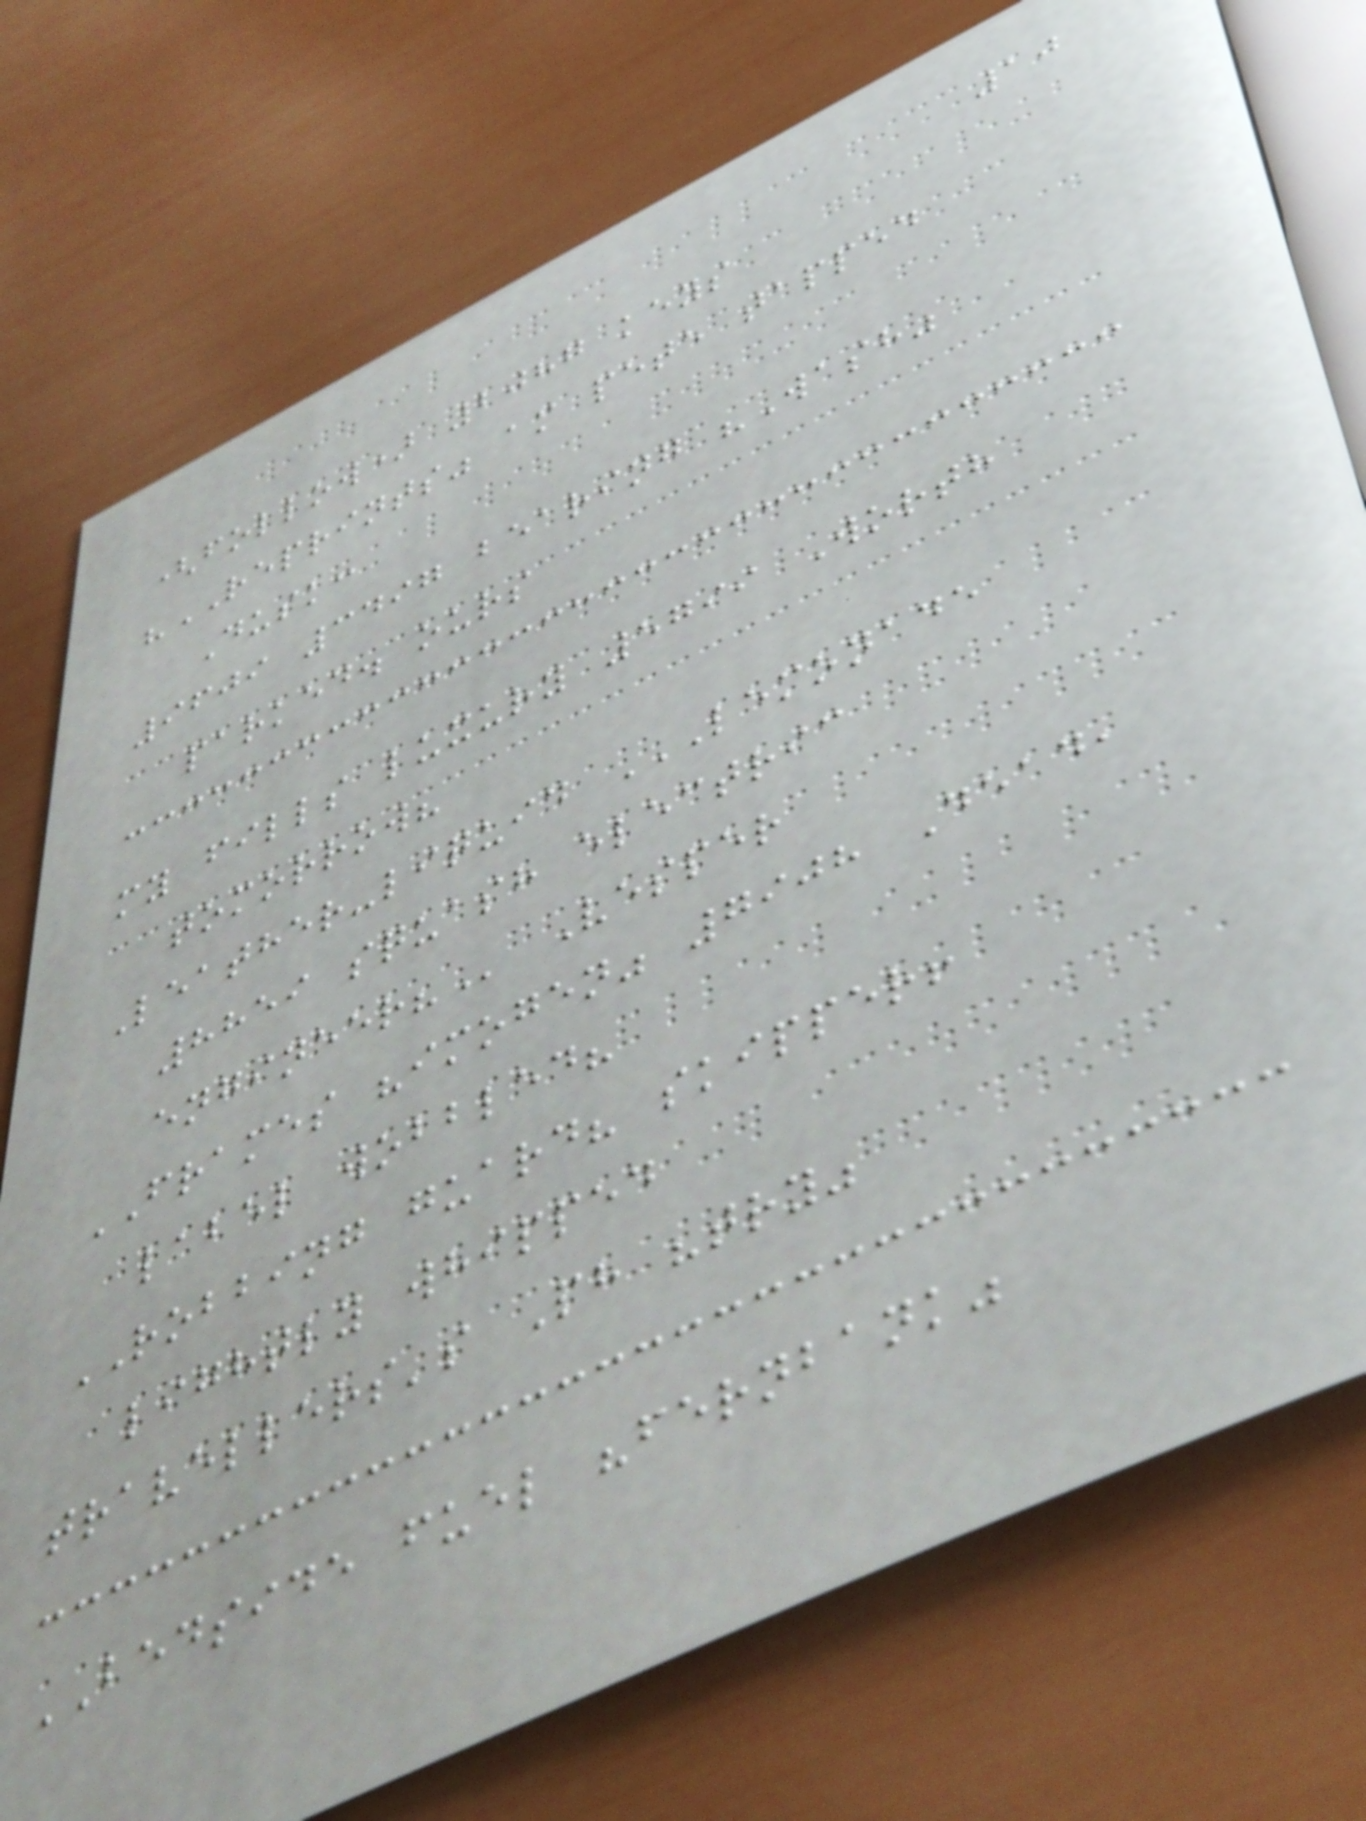10
(follow) 2087 keys
"REPRINTS" am pete tapped
Dusk:
9609 3497 bearing "Wash"
parked. ours
my fills luxury 5799 Worth
tomorrow?
Leather-liquid LEMONADE
8859 SQUASH ELECTRIC
ENGINEER? Vesper
FRAMES "imogen" 7908 Dead,
label wobbled?
ROBBING guard? skipper!
lightly whipped
travellers's Ph "try"
BEDSIDE fuel "fernbank"
